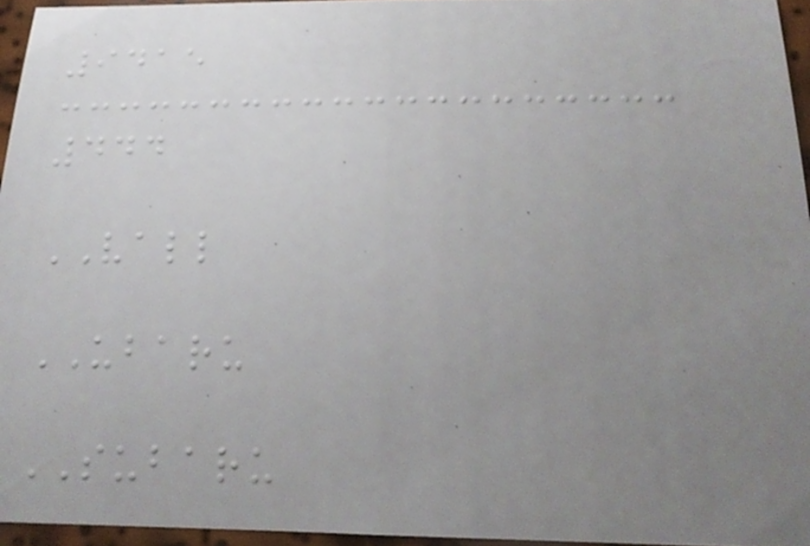9415
444
VALL
UBARU
SUBARU
